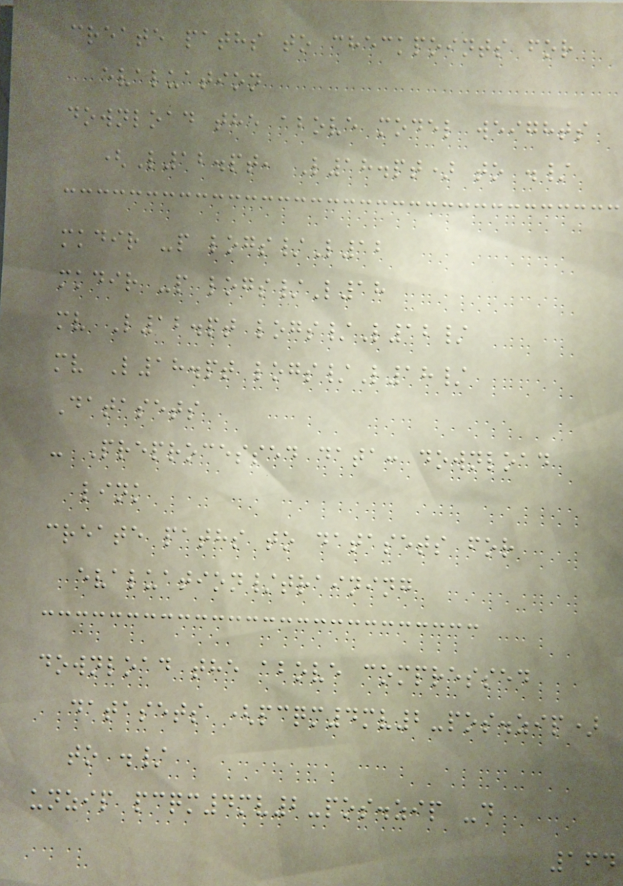create paths to checkpoints for
evaluation
download the above model weights
(L12.pt, L18.pt) to ./
mkdir -p logs/L12
mkdir -p logs/L18
mv L12.pt logs/L12/
mv L18.pt logs/L18/
Datasets
- Preprocessed data: download
link
create paths to datasets for
evaluation/training
download the above compressed
datasets (pcqm4mv2-pos.zip)
to ./
unzip pcqm4mv2-pos.zip -d
164
